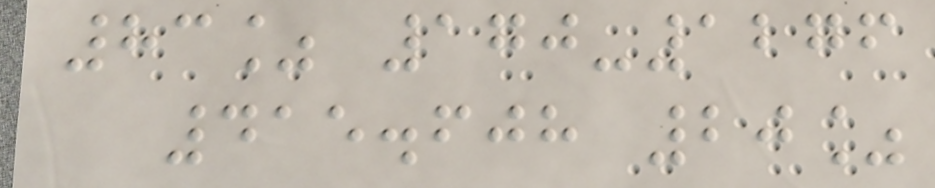83% 170-1276
415.608 20%
